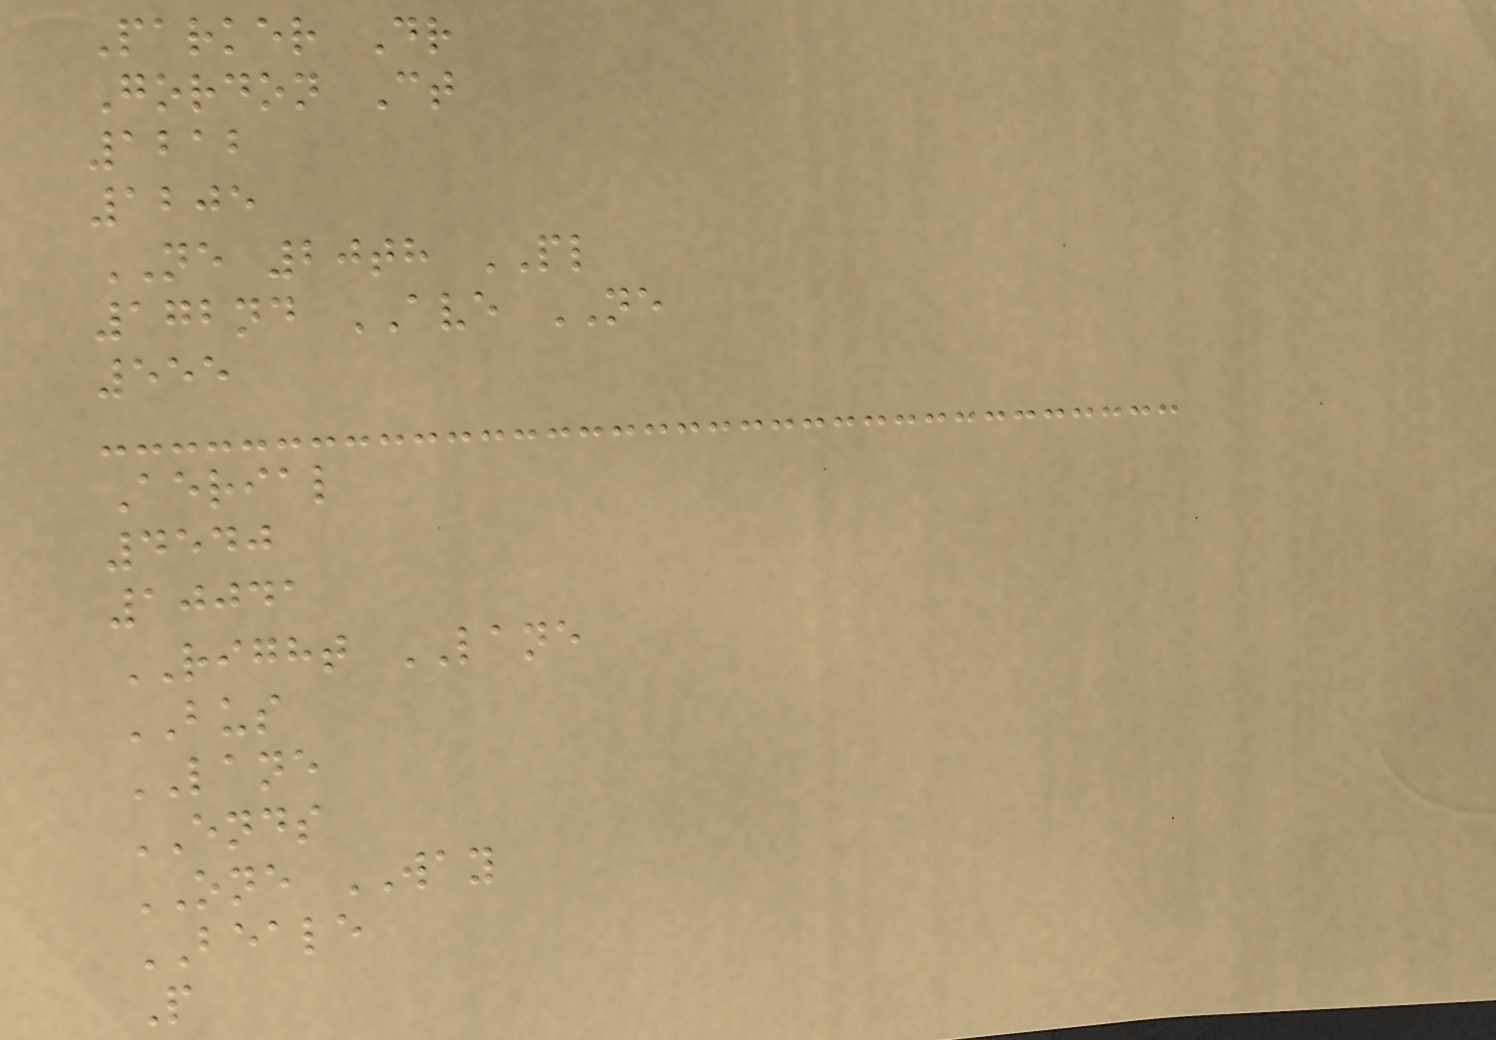Parker Dr
Gordon Ct
1212
1205
NE 20th PL
172nd AVE NE
555
Aerial
4540
10041
RIGHT LANE
BUS
LANE
ENDS
ONE WAY
BEALE
P
